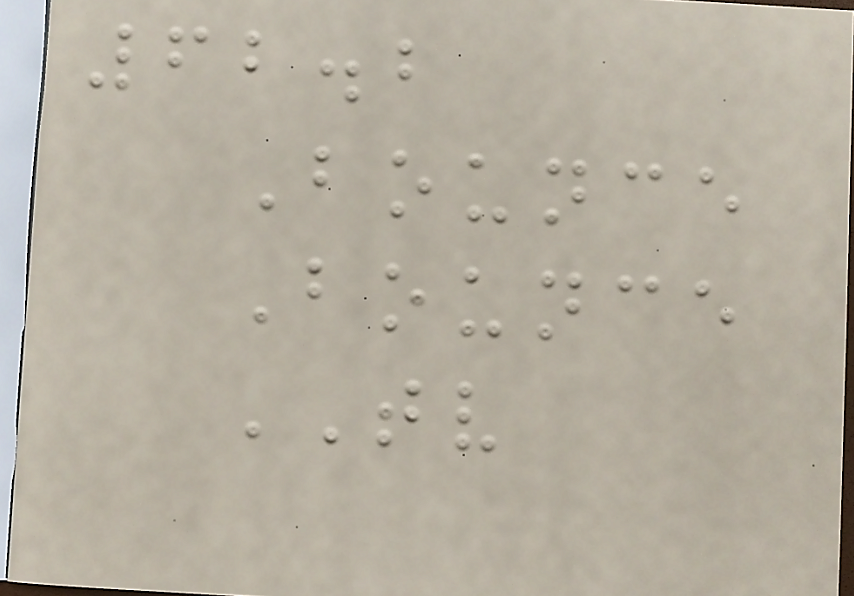62.2
Bounce
Bounce
TV
